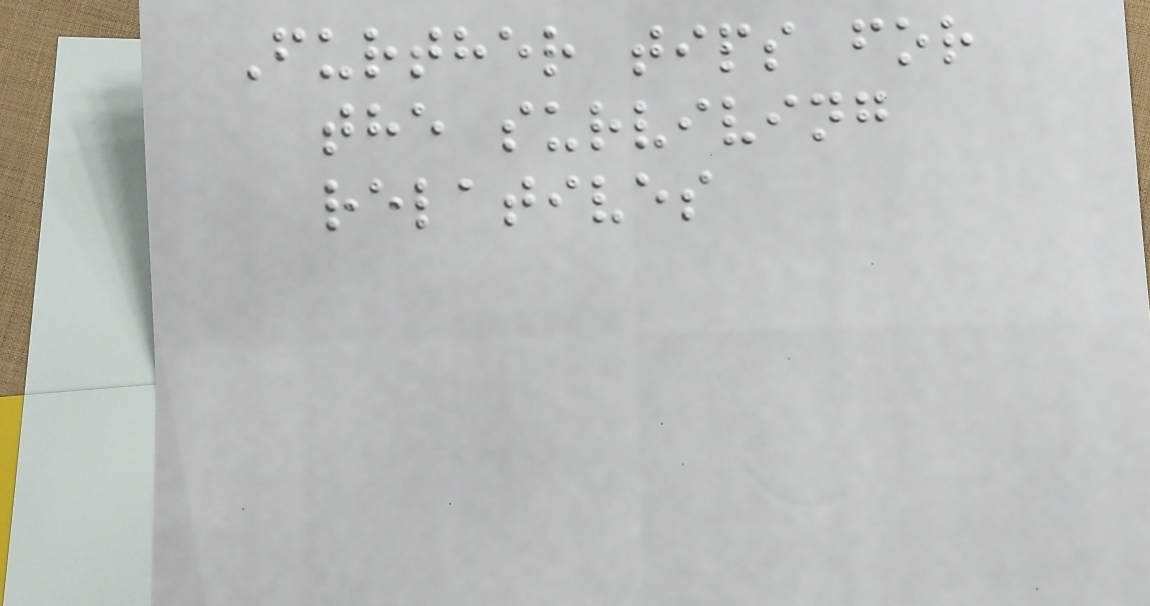Further tips for
the surviving
relatives
